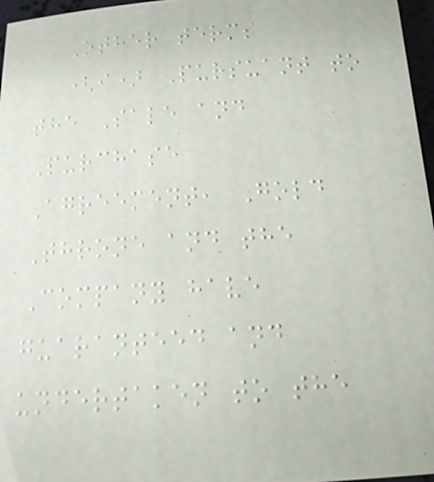Other terms
(i) Pursuant to
the Sale and
Purchase
Agreement, Gold
Throne and the
Company have
guaranteed and
undertaken to the
